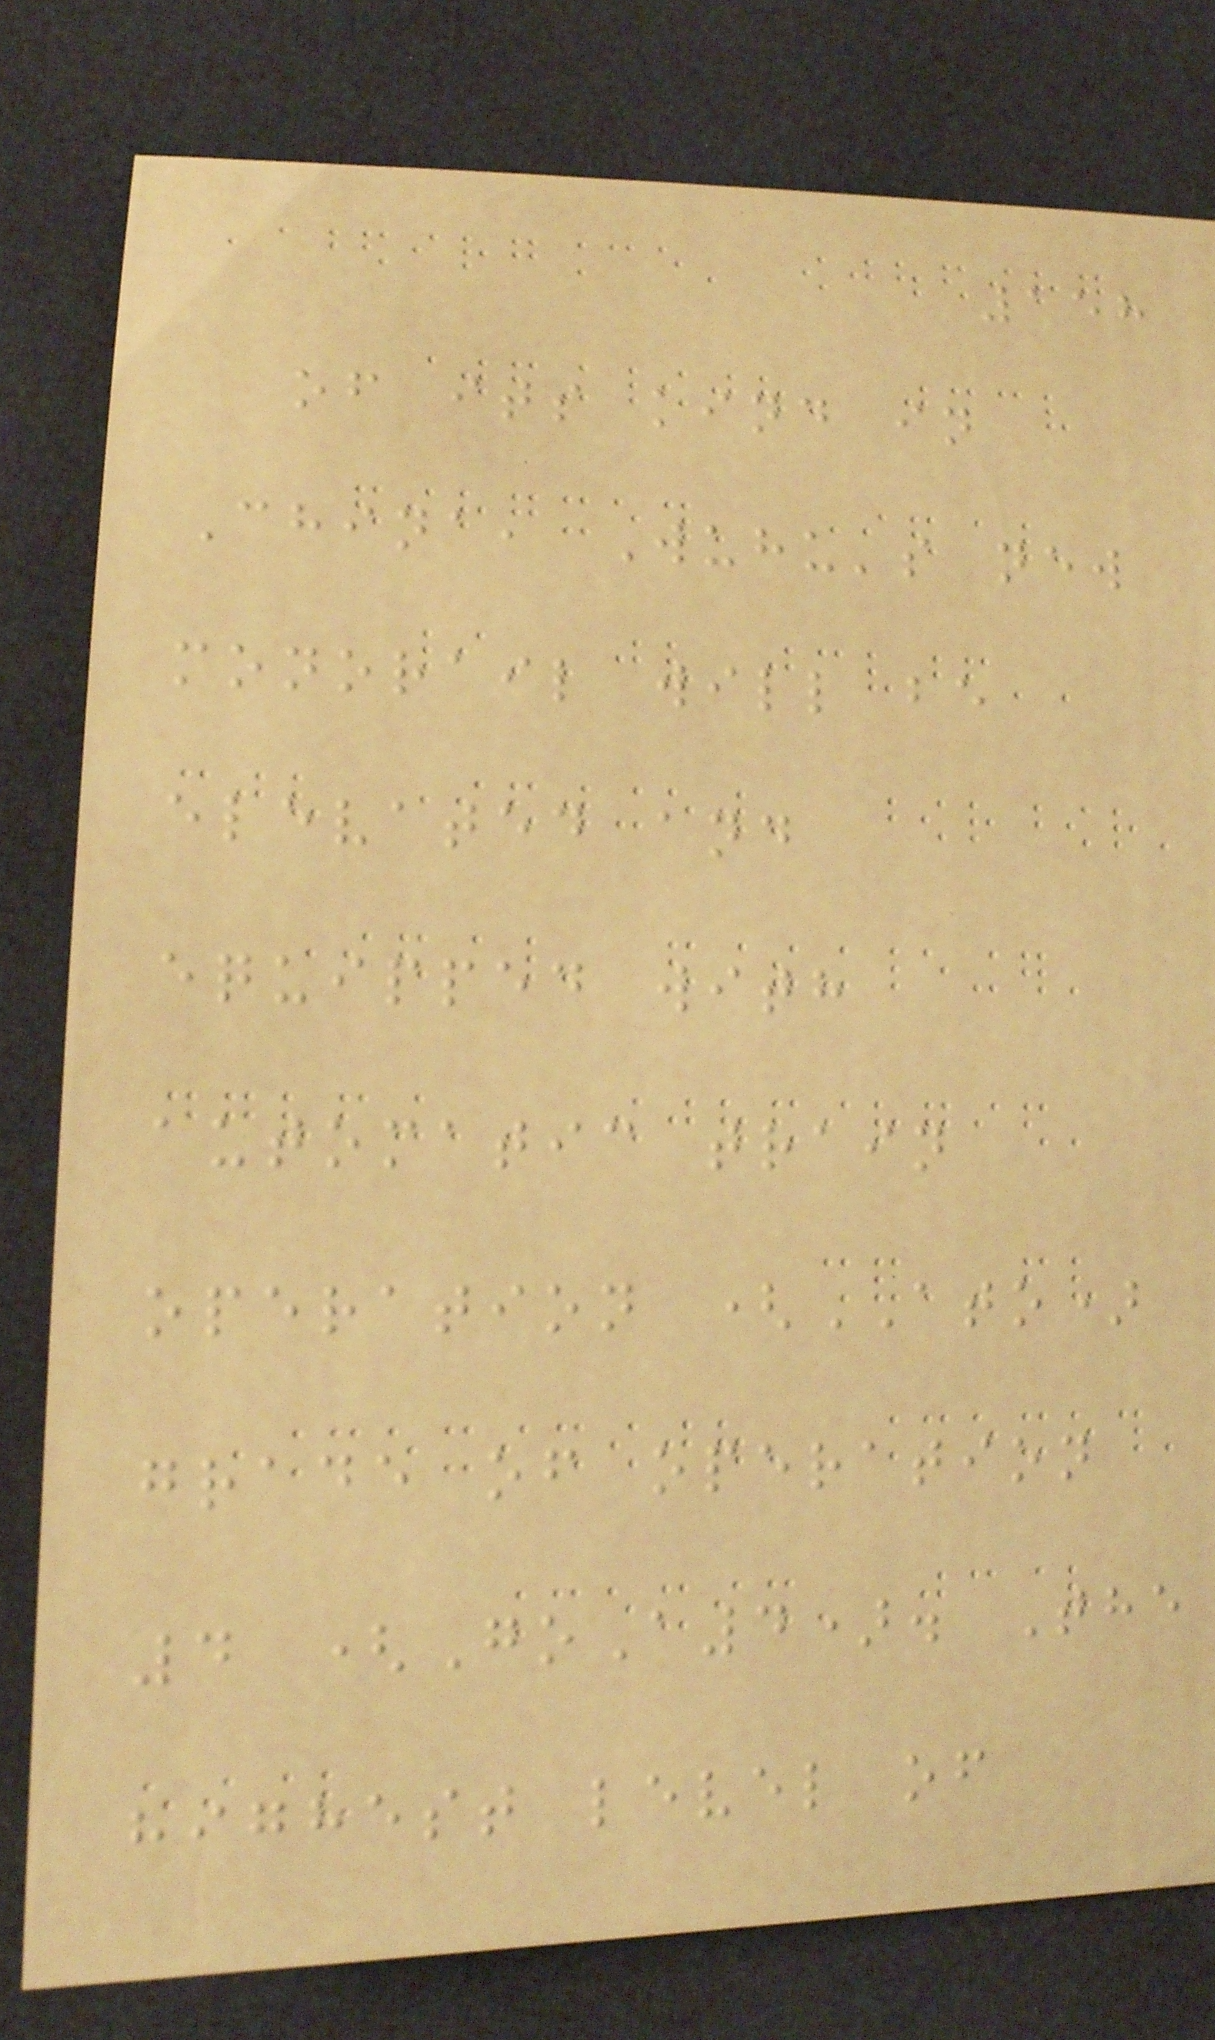158
of its kind in
China, Wuhu's new
monorail will be
elevated and
equipped with
automatic train
operation (ATO)
grade of operation
4 (GoA4). The
highest level of
